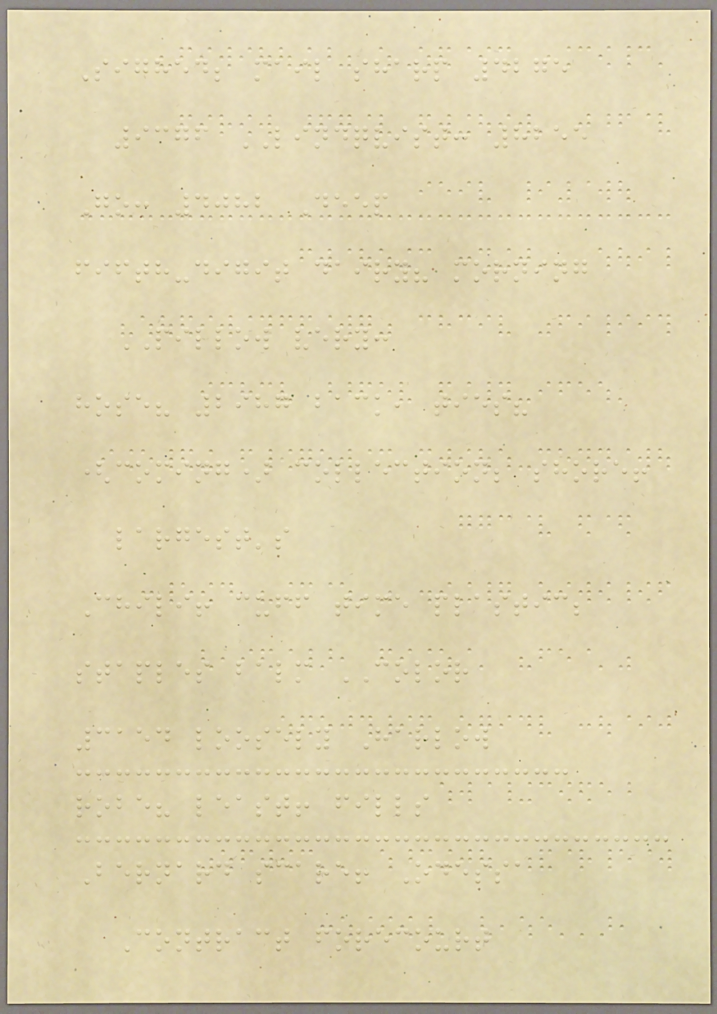Sighed; mail sharp 4275
9376 LINDQVIST: 8255
Go: 4082 Deep
fifth-digit dairy? morning
PILLOW very:
hose? 2987 back, ties?
(coming) collection; shore!
largest's
Chili! cuff time plastic;
staples balm COLOR
3154 loosely Harlow
robe? least! fills
Bernard scare! Odessa
Contract forecourt
